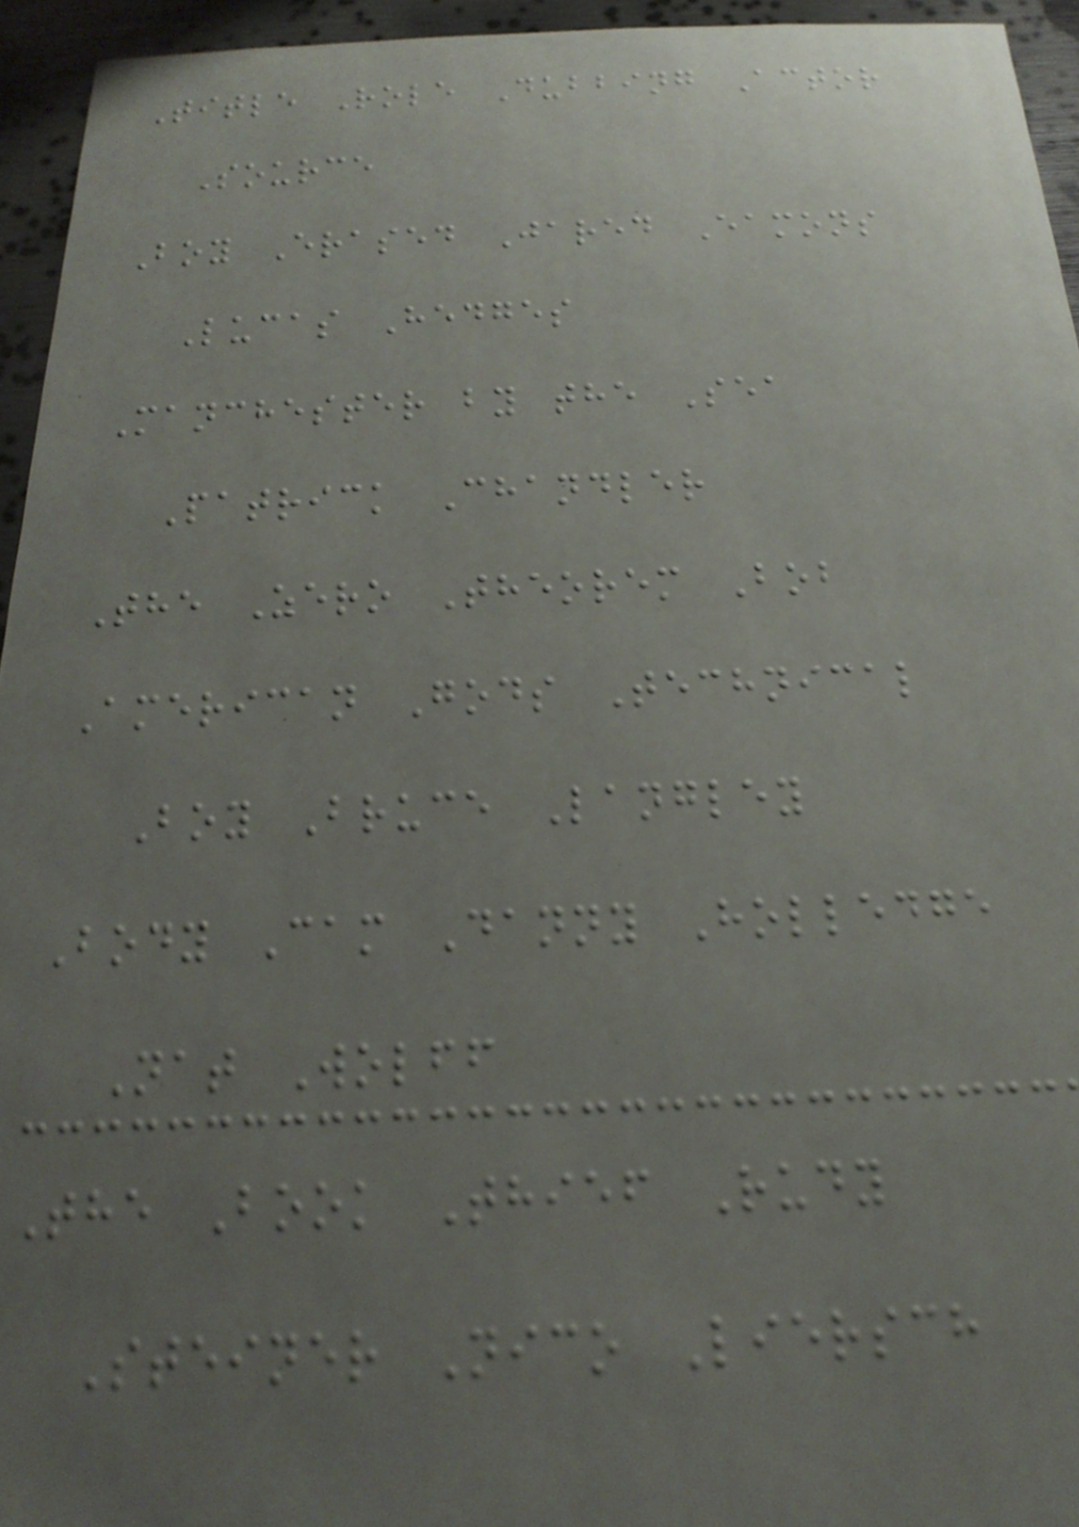Title Role Dubbing Actor
Source
Boy Erased Jared Eamons
Lucas Hedges
Manchester by the Sea
Patrick Chandler
The Zero Theorem Bob
American Gods Technical
Boy Bruce Langley
Body Cam Danny Holledge
Nat Wolff
The Book Thief Rudy
Steiner Nico Liersch
